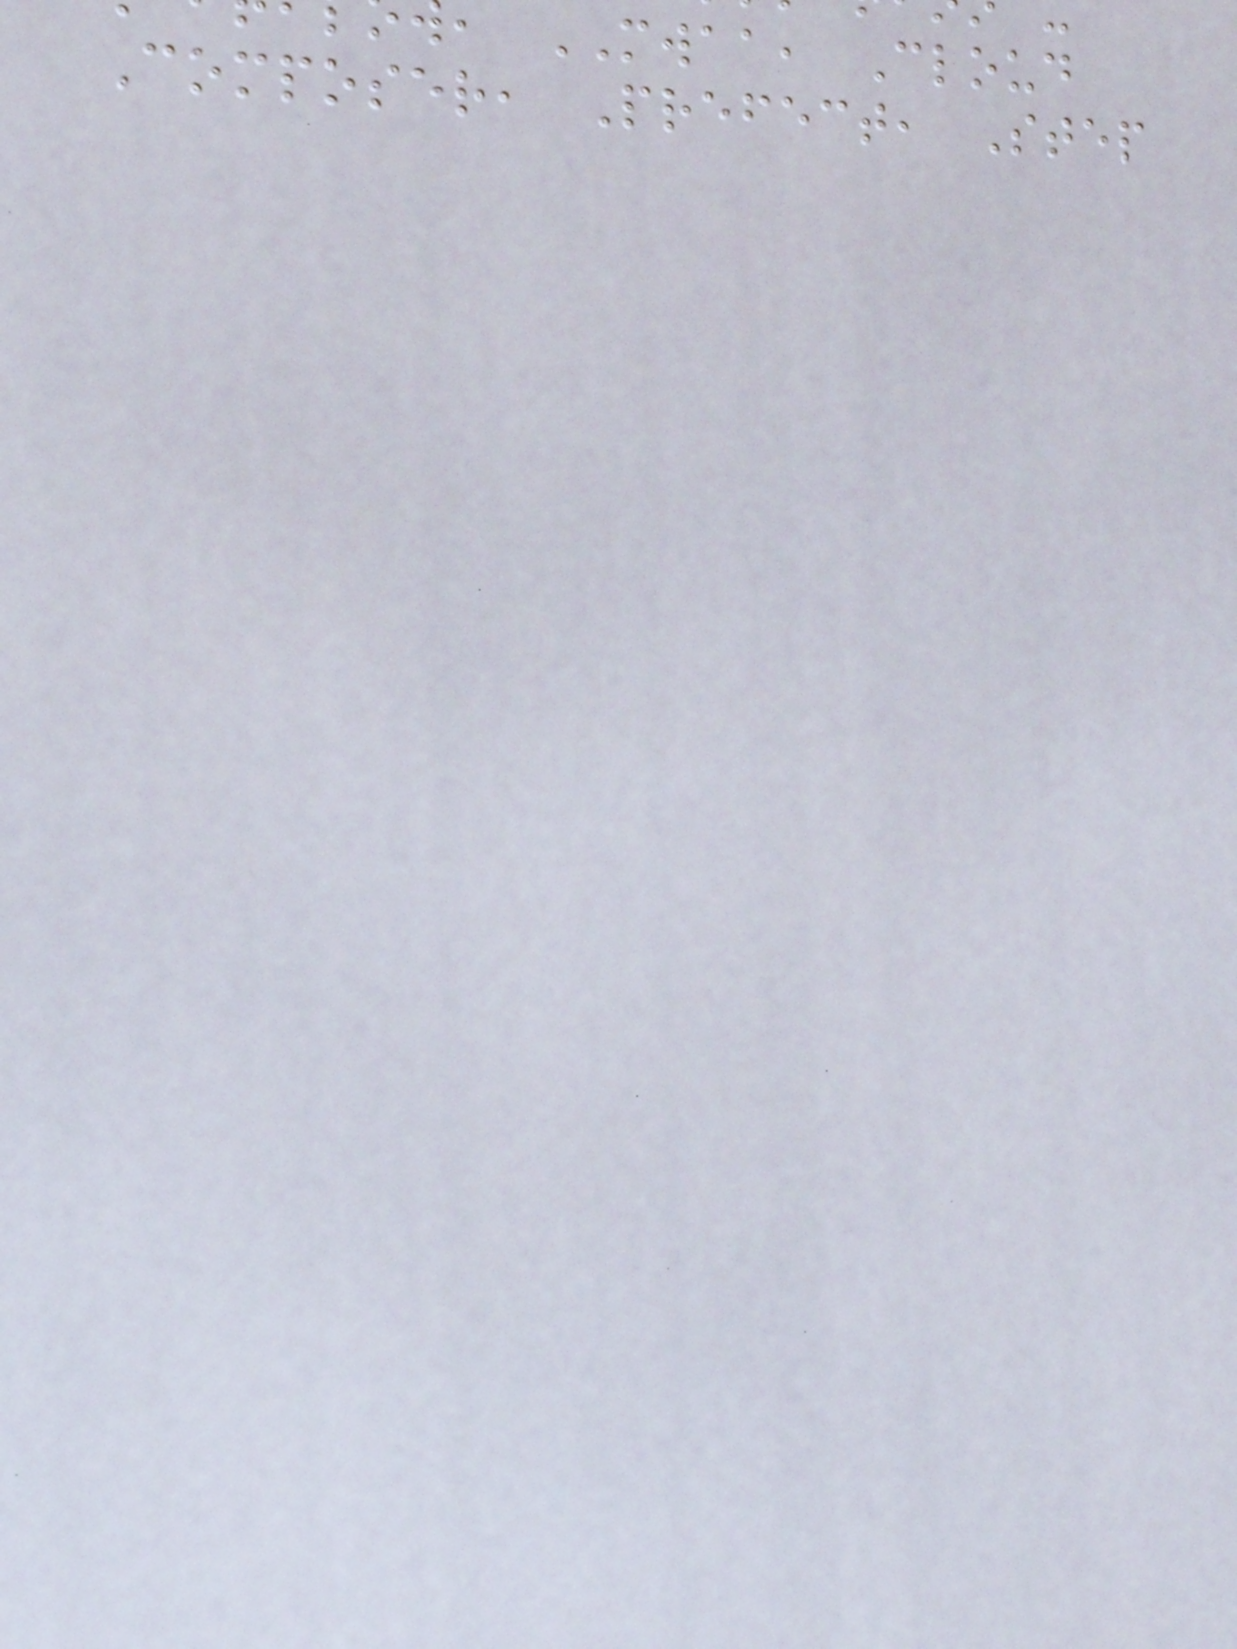MWAA, Cloud
Composer, Prefect, Step
